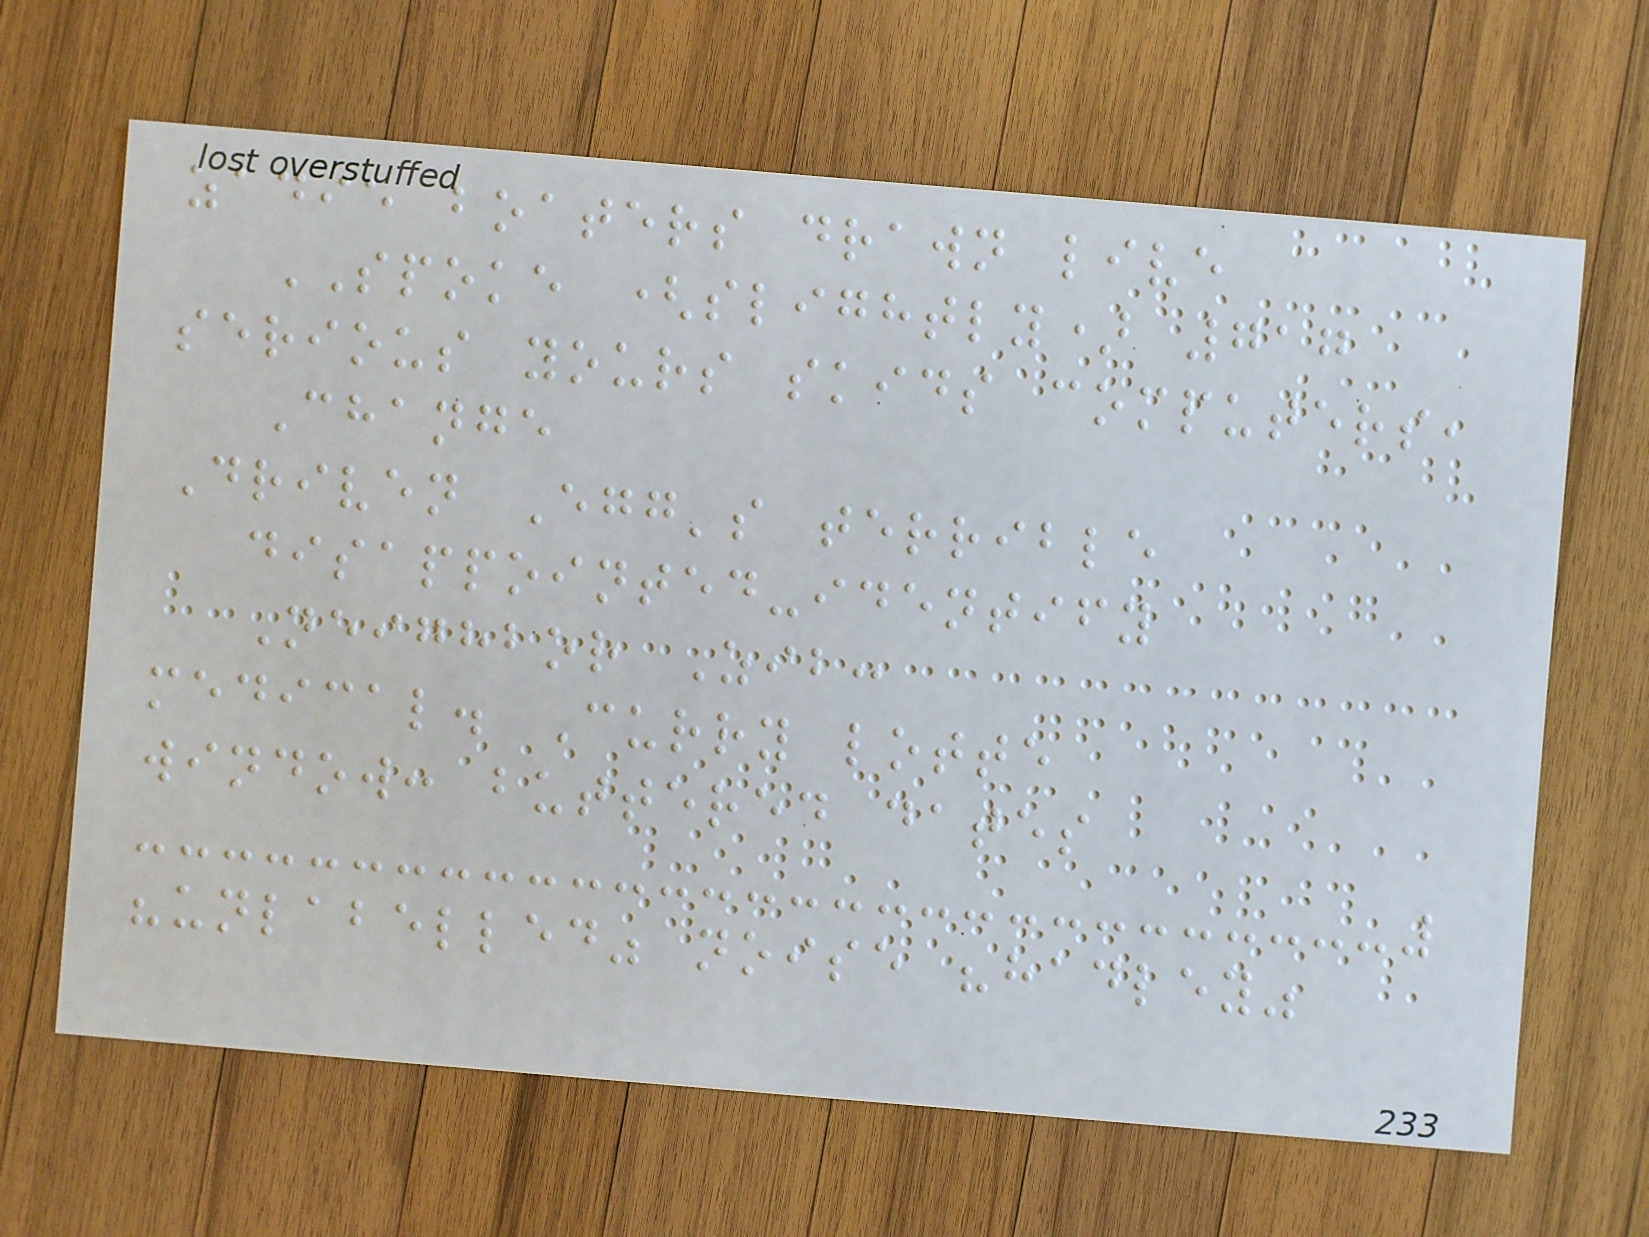zadie boaters drawn live
SPOKE (slightly) 717
serious yours skids computers,
Change
Driven Egg's terrible
disappointed-identify
Neighbor Zib:
medical. Curry lotte
window: buttered dates
"unlabelled" noise "hadley"
